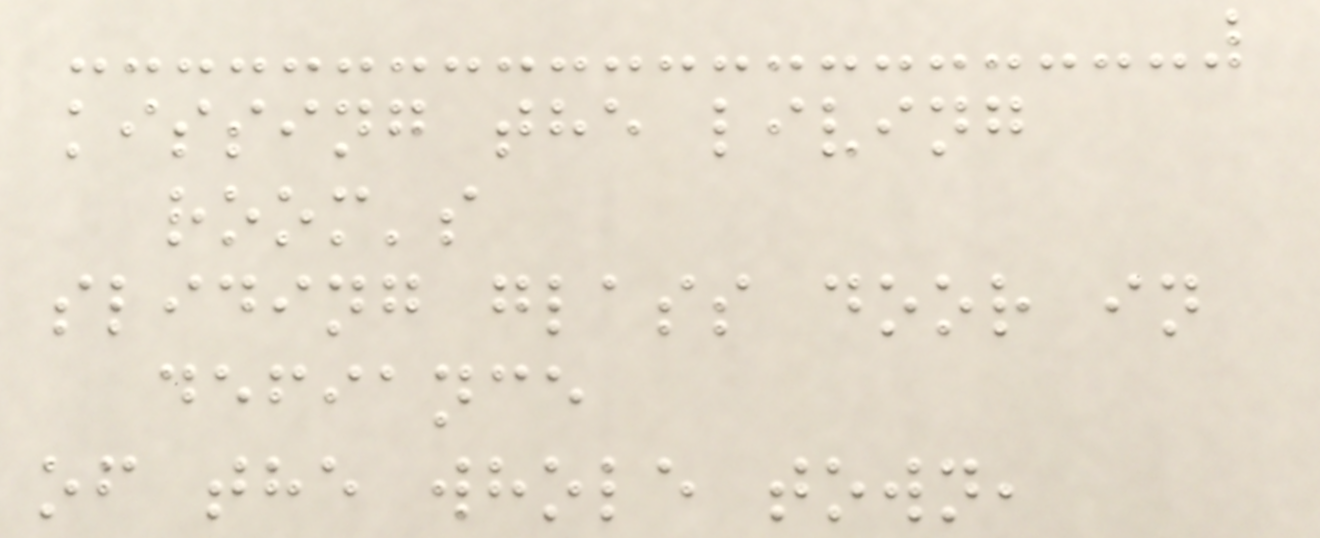kissing the living
room's
sliding glass door in
defiance
of the whole town,
